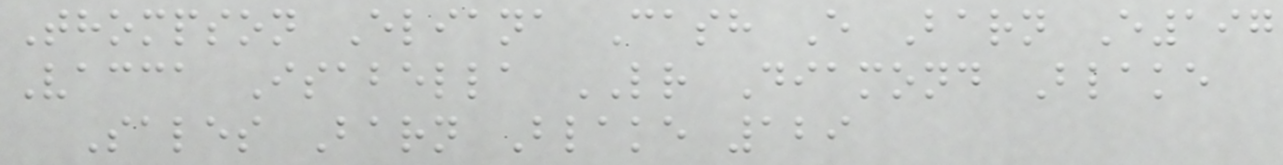Thompson Eliana Cash E Barn E197
Vacca Isabella LR Diamond Blake
Sales Barn Blake 129
